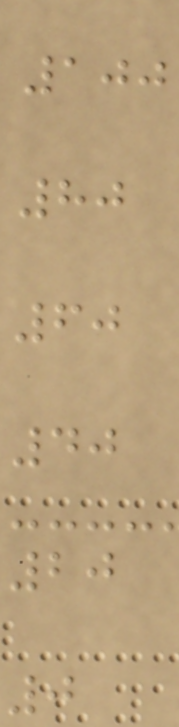100
80
60
40
20
0
